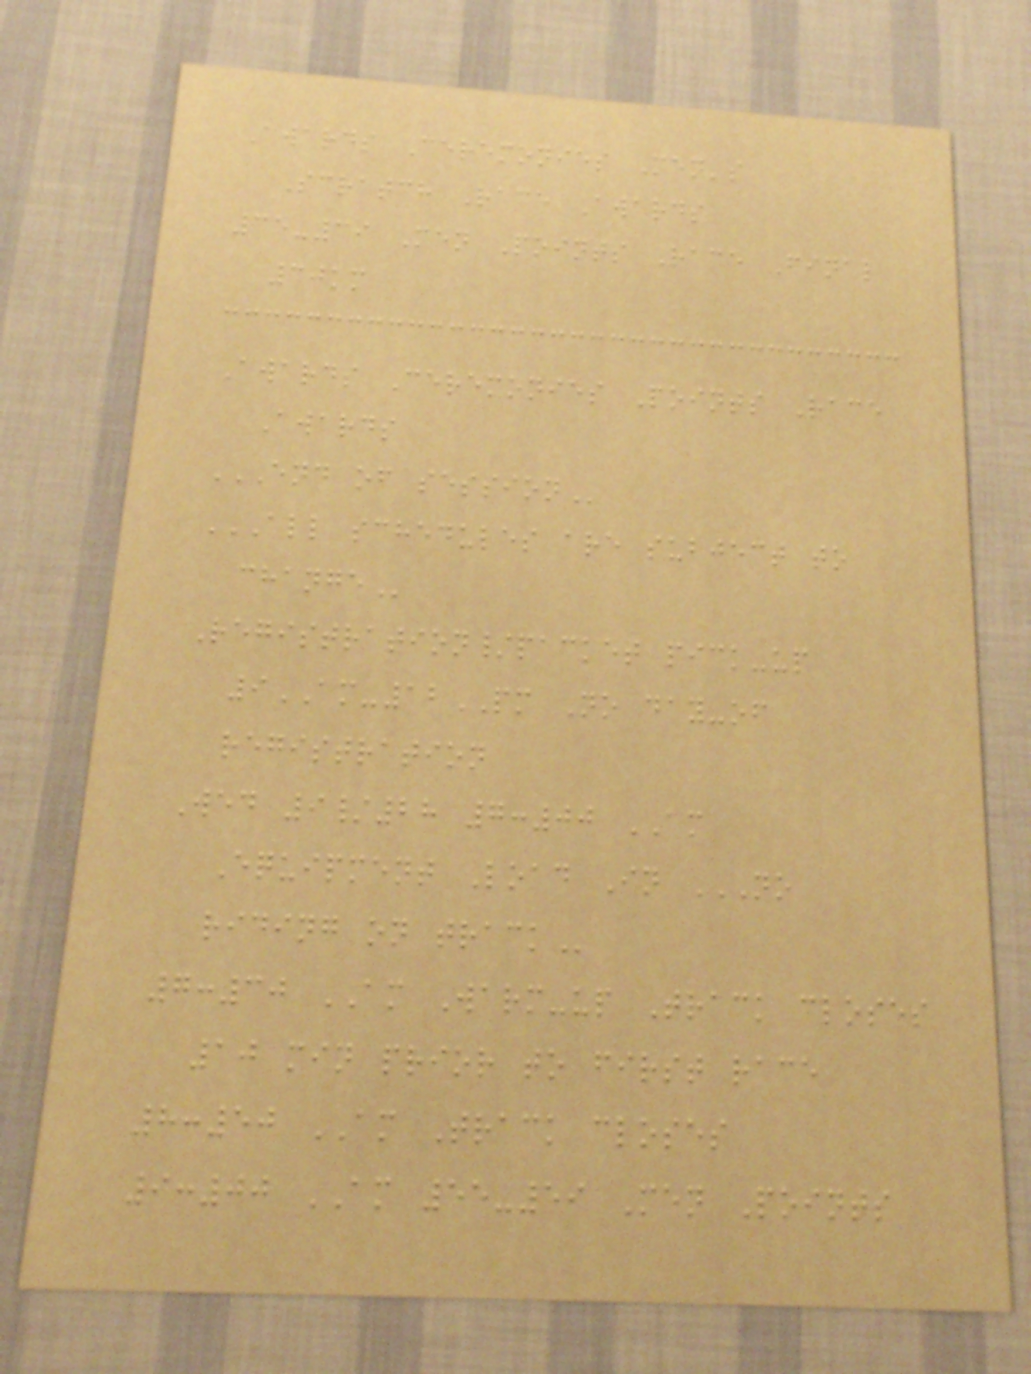Awards Ceremonies Men's
Scratch Race Awards
35-39 Men Points Race Final
30km
Awards Ceremonies Points Race
Awards
END OF SESSION
ALL SCHEDULES ARE SUBJECT TO
CHANGE
Registration/packet pick-up
9AM-12PM No day-of
registration
Wed 9/28 7:00 AM
Equipment Load In NO
RIDING ON TRACK
7:30 AM Warm-up Track closes
10 min prior to first race
8:50 AM Track closes
9:00 AM 55-59 Men Points
